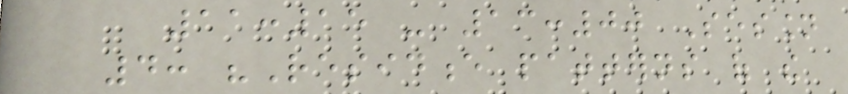11:15 - 13:00 Session
4: "Residence patterns of the
